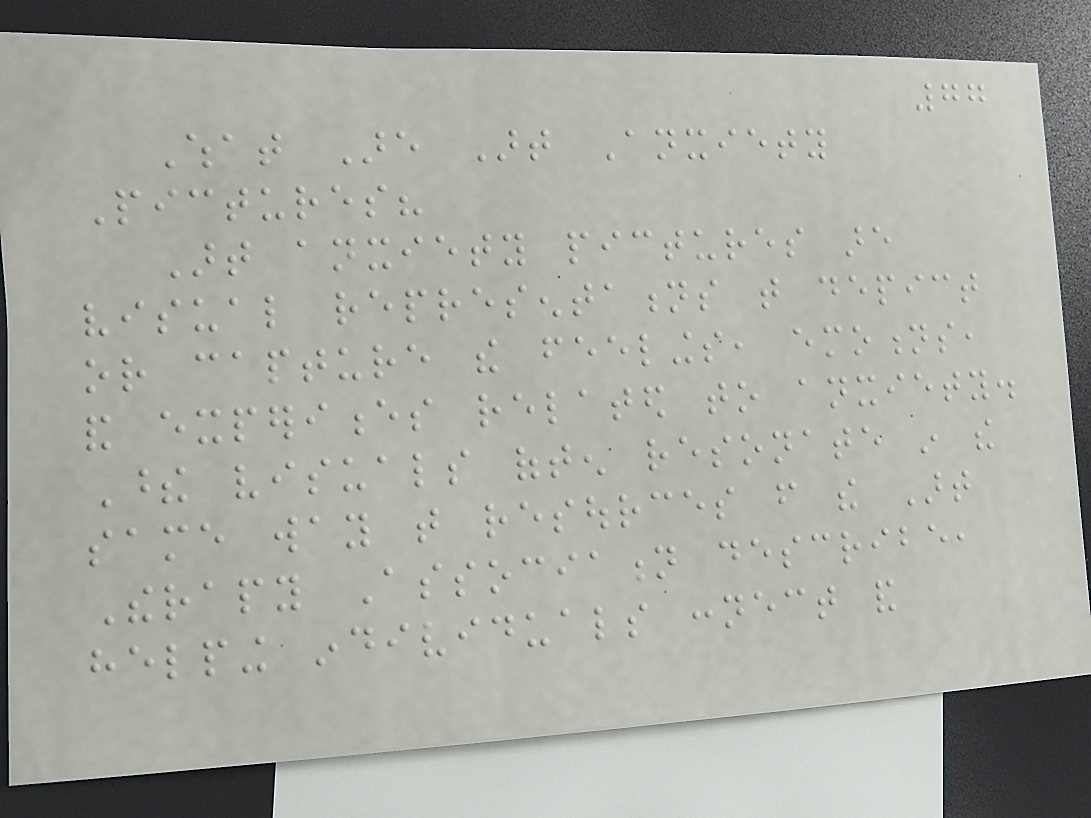77
What Are Art Anxiety
Pictures?
Art anxiety pictures are
visual representations that depict
or capture the feelings, emotions,
and experiences related to anxiety.
These visuals often resonate in the
same way that resources from the Art
Therapy Association describe,
helping individuals connect and
